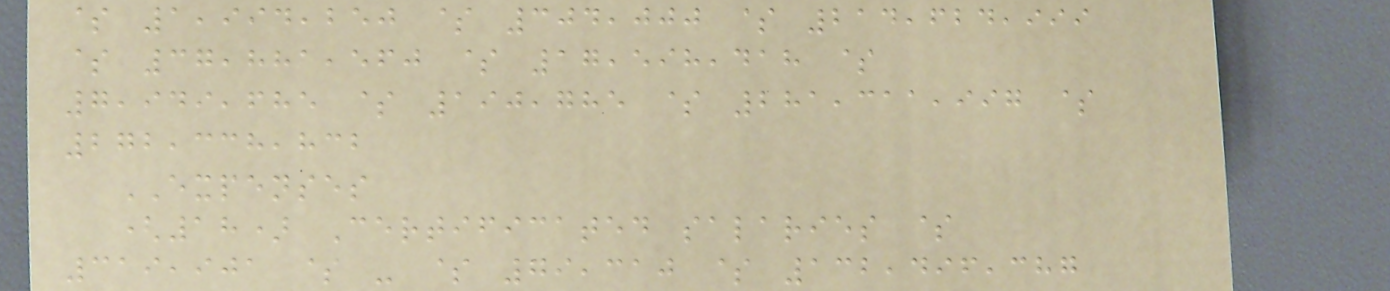$ 1,994,250 $ 304,000 $ 214,624,999
$ 37,881,560 $ 17,598,418 $
7,949,685 $ 190,785 $ 281,311,997 $
272,338,832
EXPENSES
(18) Certificated salaries $
319,901 $ - $ 79,310 $ 132,496,387
